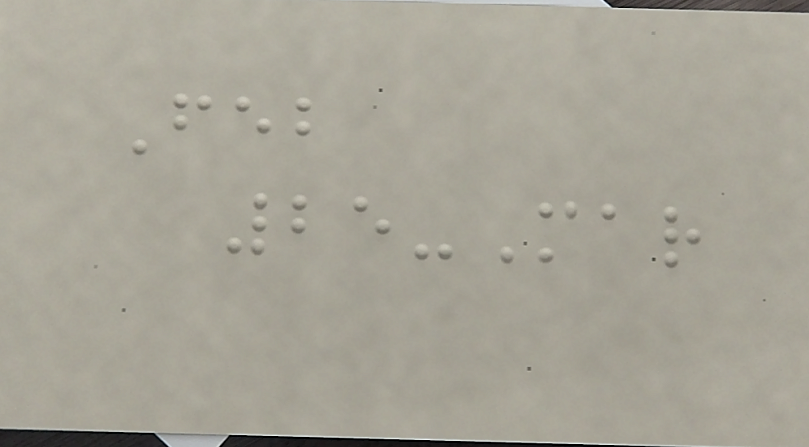Feb
25-Mar
